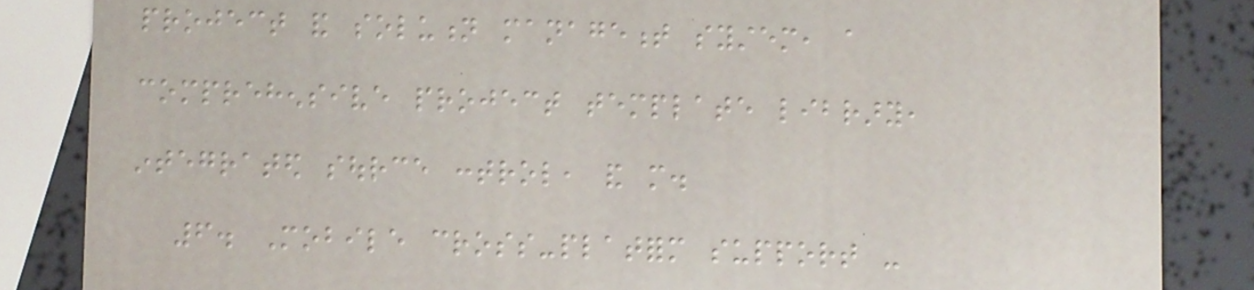project and solution management system, a
comprehensive project template library,
integrated source control, and more.
6. Mobile cross-platform support -
